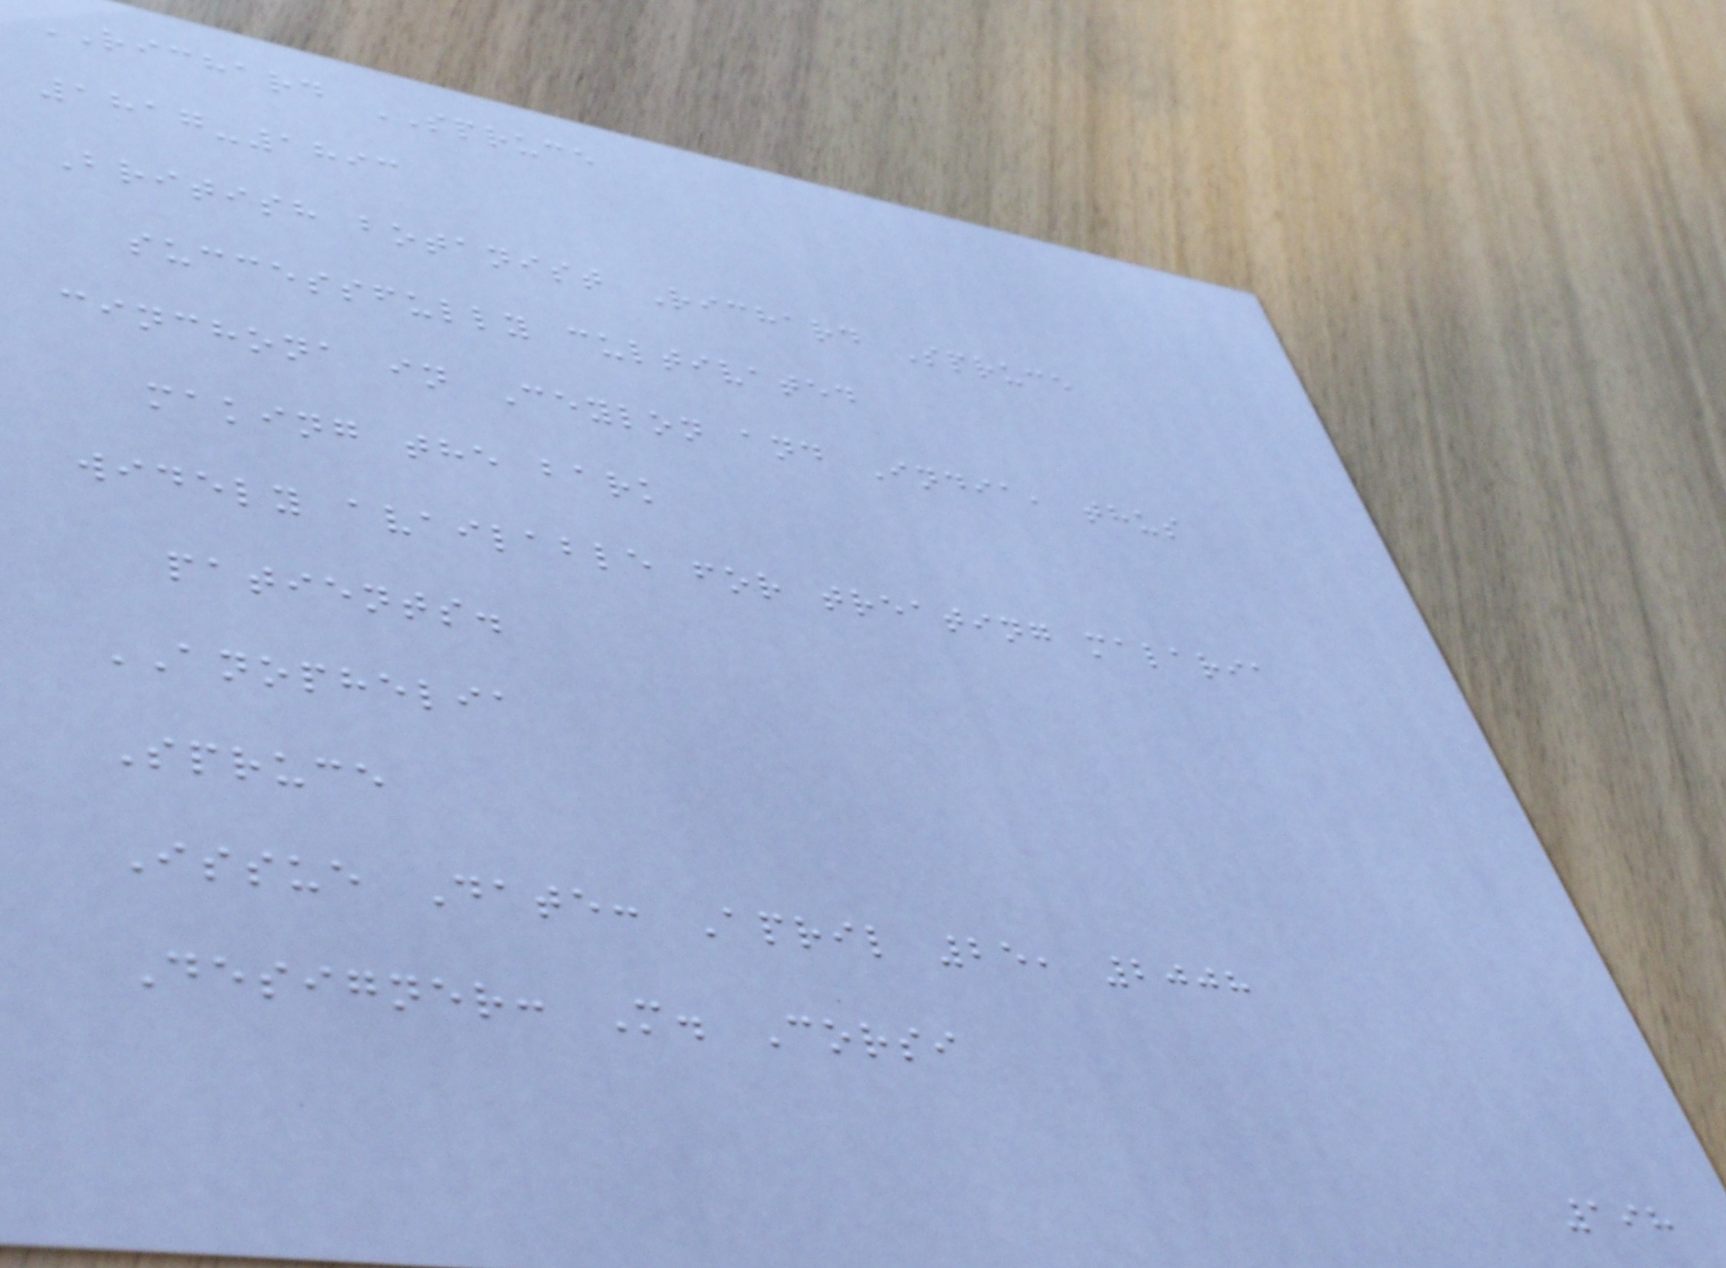RICHARD SPRUCE
1817-1893
British botanist Richard Spruce
successfully cultivated
cinchona in Ceylon and India, thus
making the bark
widely available for treating malaria
patients.
ANOPHELIA
Spruce
Issue Date: April 25, 2008
Designer: M. Corsi
198
